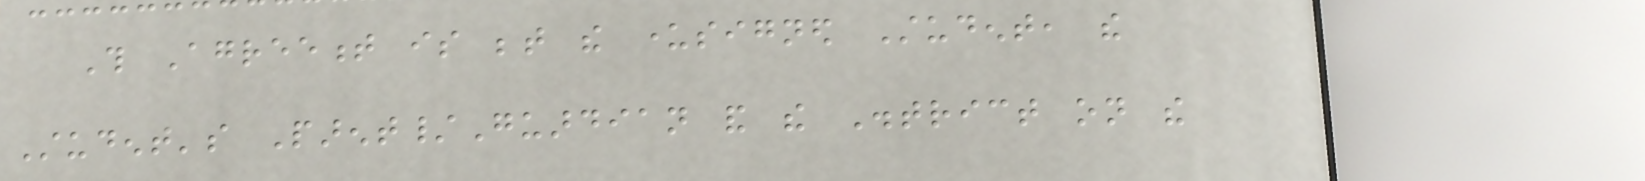This Agreement is between the undersigned Student, the
Student's Parent/Guardian and the District on the
